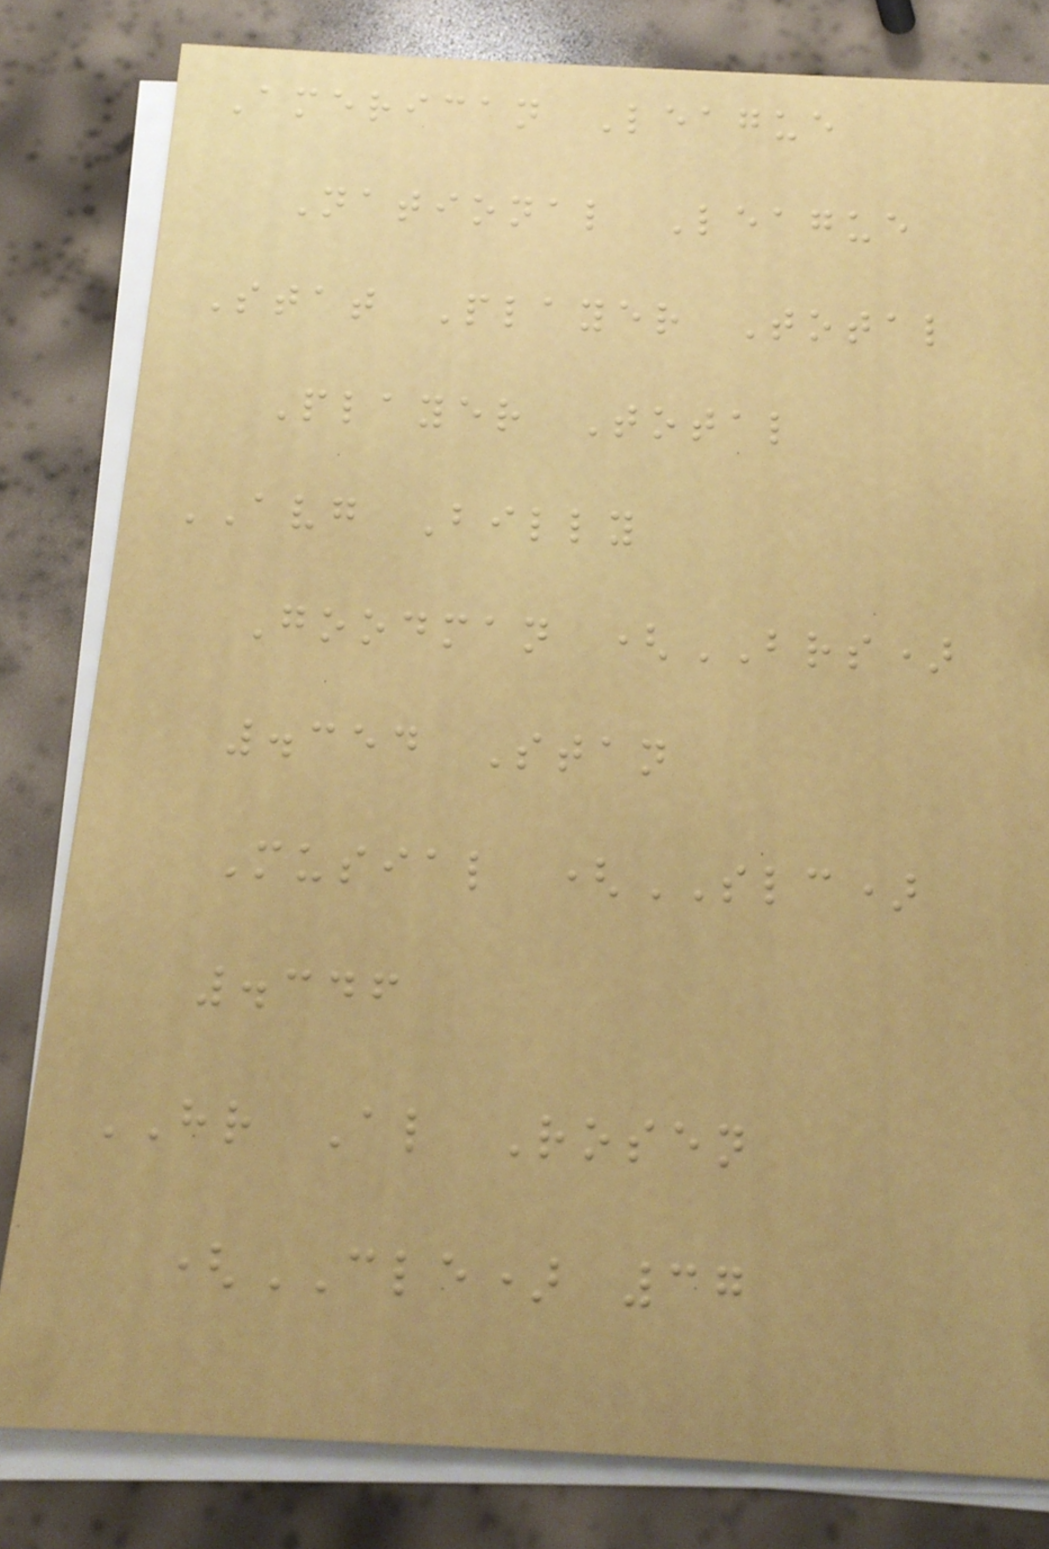American League
National League
Stat Player Total
Player Total
AVG Billy
Goodman (BRS)
.354 Stan
Musial (SLC)
.346
HR Al Rosen
(CLE) 37
